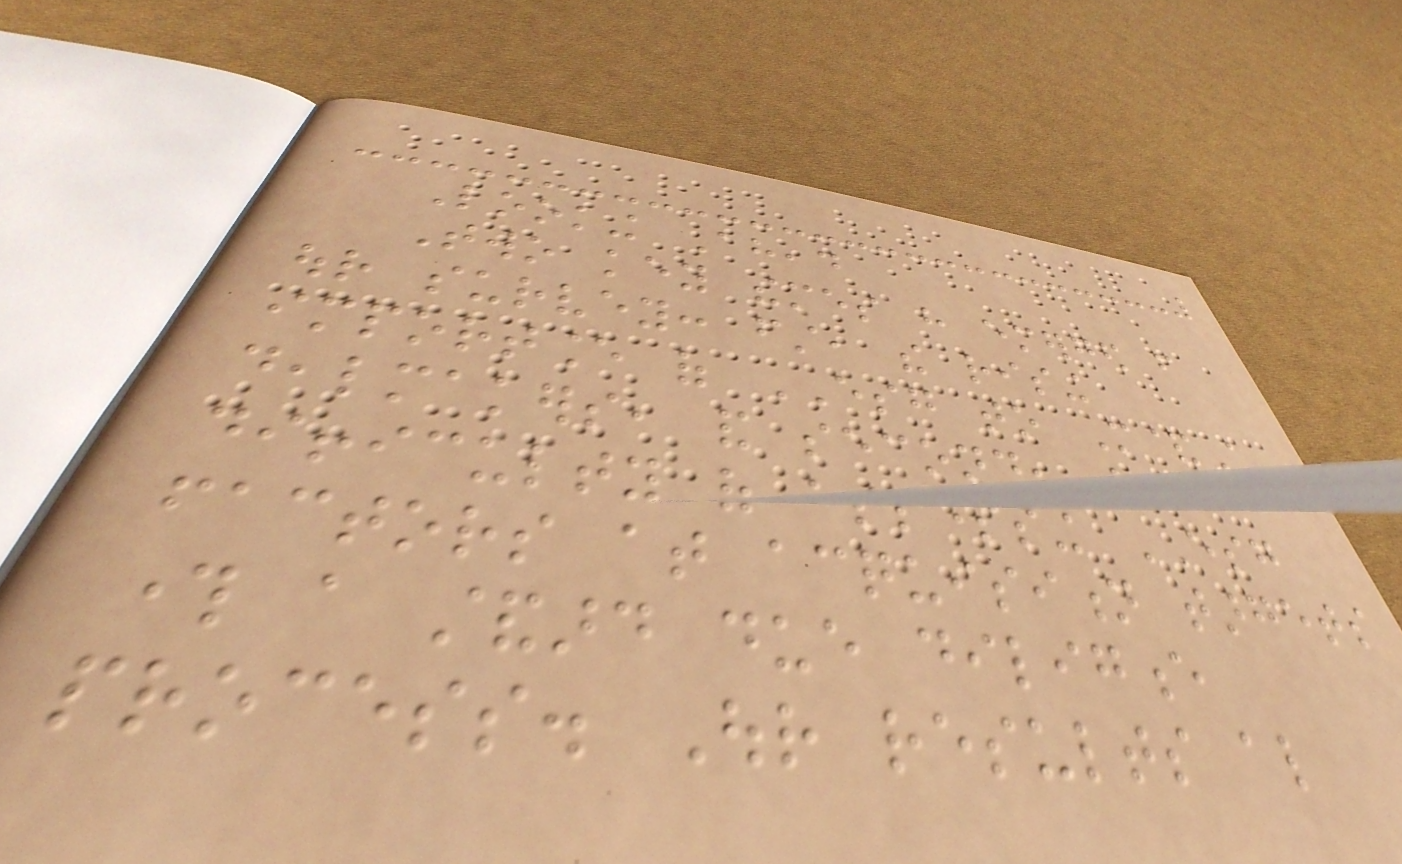Looking Ahead
Two key themes have emerged from
our survey: first, the rising
importance of ESG to M&A
dealmakers, and second, the
difficulty of assessing ESG
factors at acquisition targets
through a standard due diligence
process. Our results also
